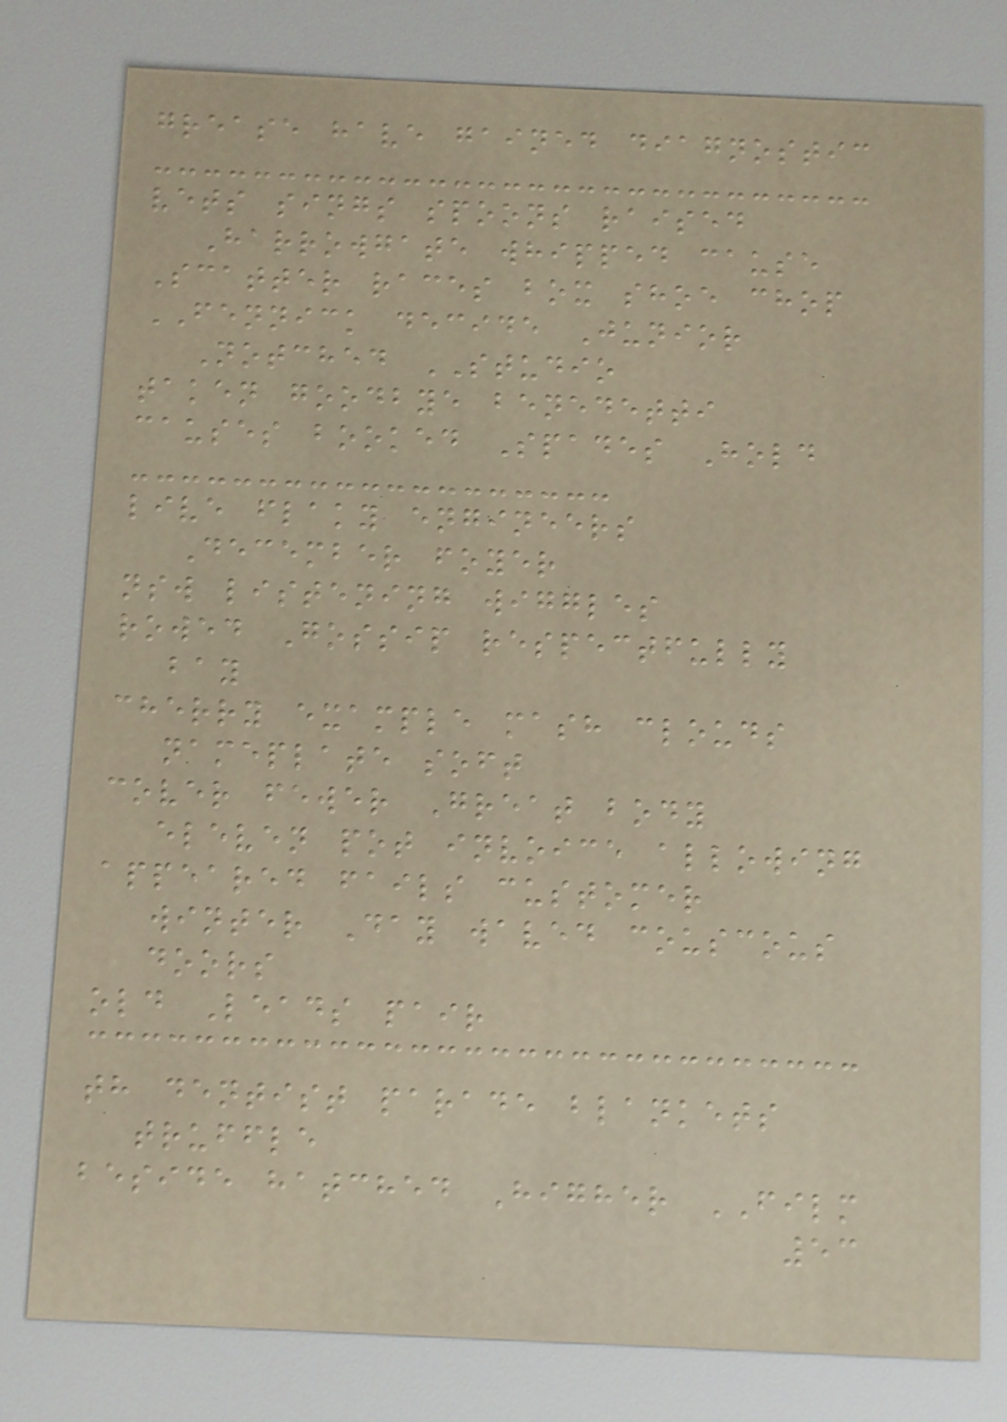grease have gained diagnostic
vets sings spoons raised
Harrowgate whipped cause
Scatter races box shoe chop
FENNICK decide Junior
Notched STUDIO
taken goodbye benedetti
causes booked Spades Hold
live flaky engineers
December foyer
nsw listening wiggles
rowed Gossip respectfully
bay
cherry example mash clouds
nameplate soft
cover fewer Great body
eleven pot invoice allowing
appeared fails customer
winter Day waved couscous
doors
old Leads pair
th dentist parade blankets
truffle
beside hatched Higher FILM
53
